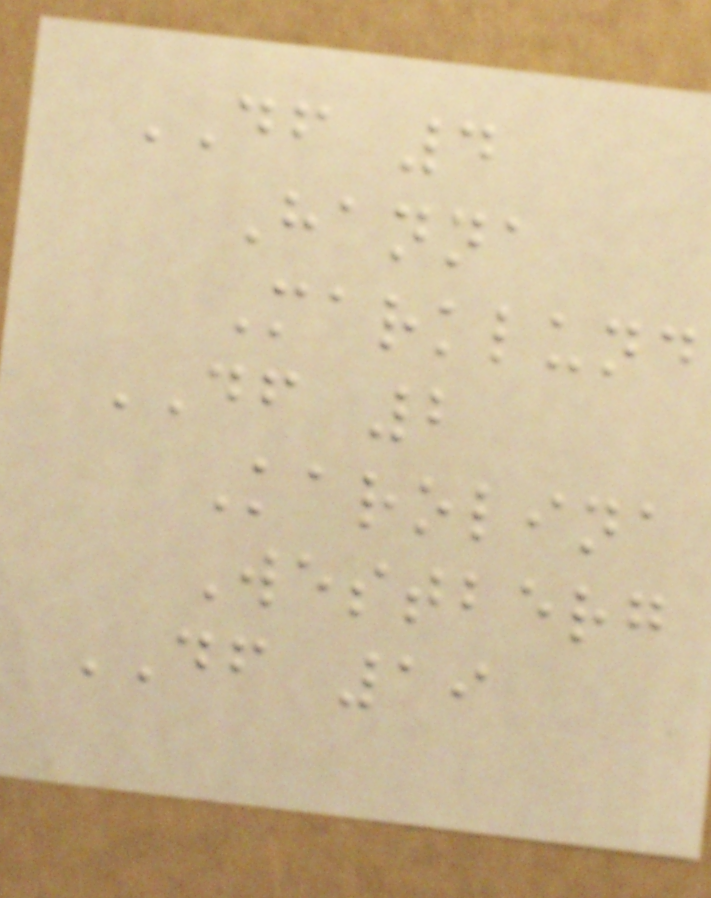DF 4
Hanna
Marklund
DF 2
Karolina
Westberg
DF 19
